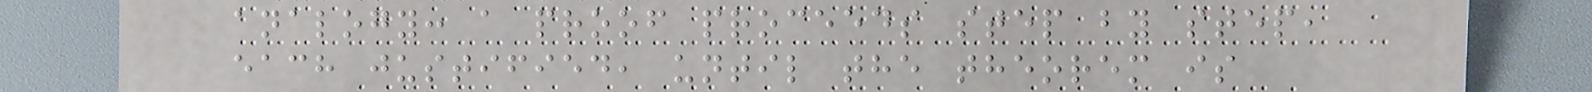analogy: a proof proceeds step by step,
each justified, until the theorem is
